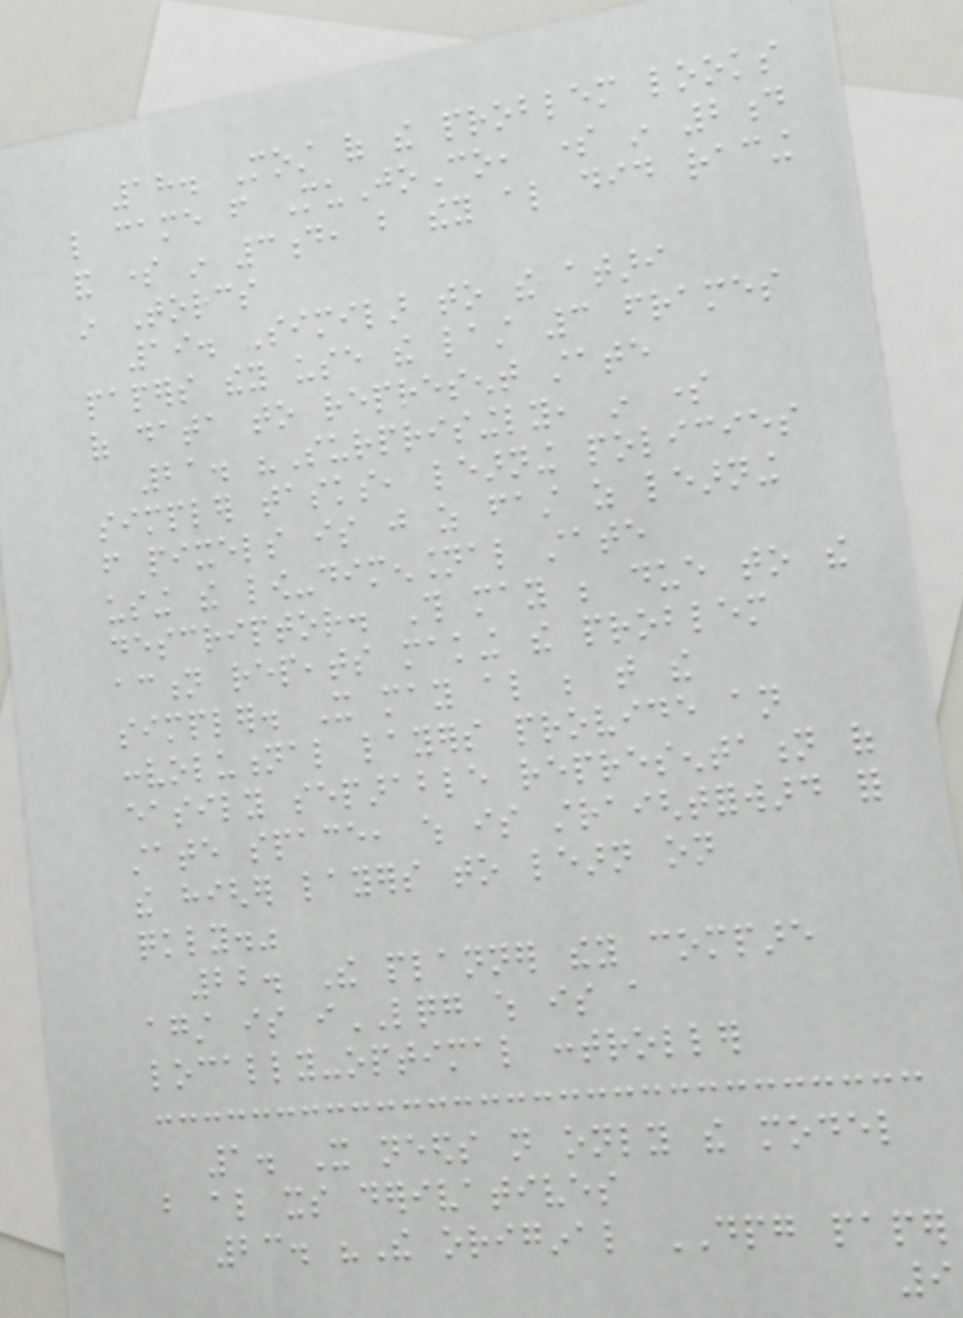18. Most of the problem looks
like came from MuJoCo, some in 2d
and some in 3d, but they also did racing
in Torcs
19. Similar to the atari
papers they use the last 3 frames
of data to represent state
21. "Surprisingly, in some
simpler tasks, learning policies
from pixels is just as fast as learning
using the low-dimensional state
descriptor. This may be due to the
action repeats making the problem
simpler. It may also be that the
convolutional layers provide an
easily separable representation of
state space, which is straightforward for
the higher layers to learn on
quickly."
22. The planner they compare
against is iLQG which is a
locally-optimal controller
1. It needs not only the model
but also its derivatives
23. "The original DPG paper
9
